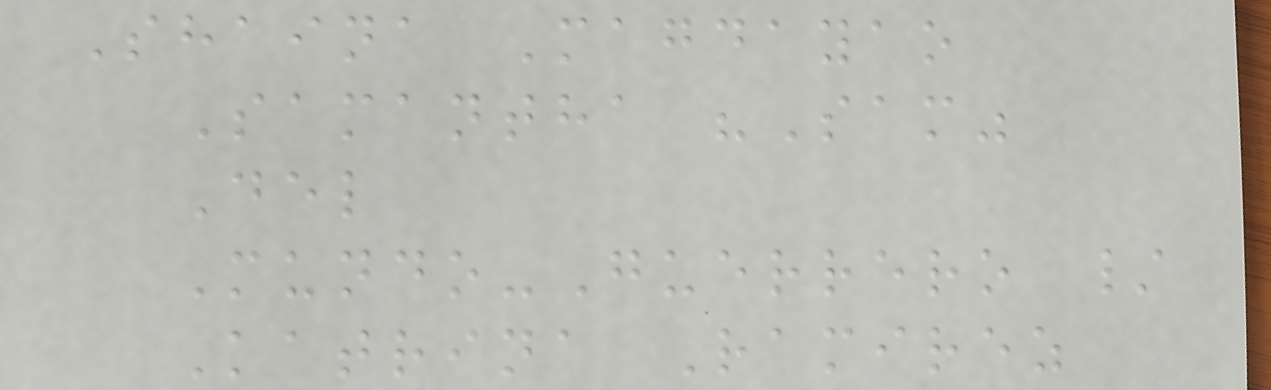Shaina Magdayao
Samantha "Sam"
Del
Mundo-Guerrero /
Katrina Ramirez
